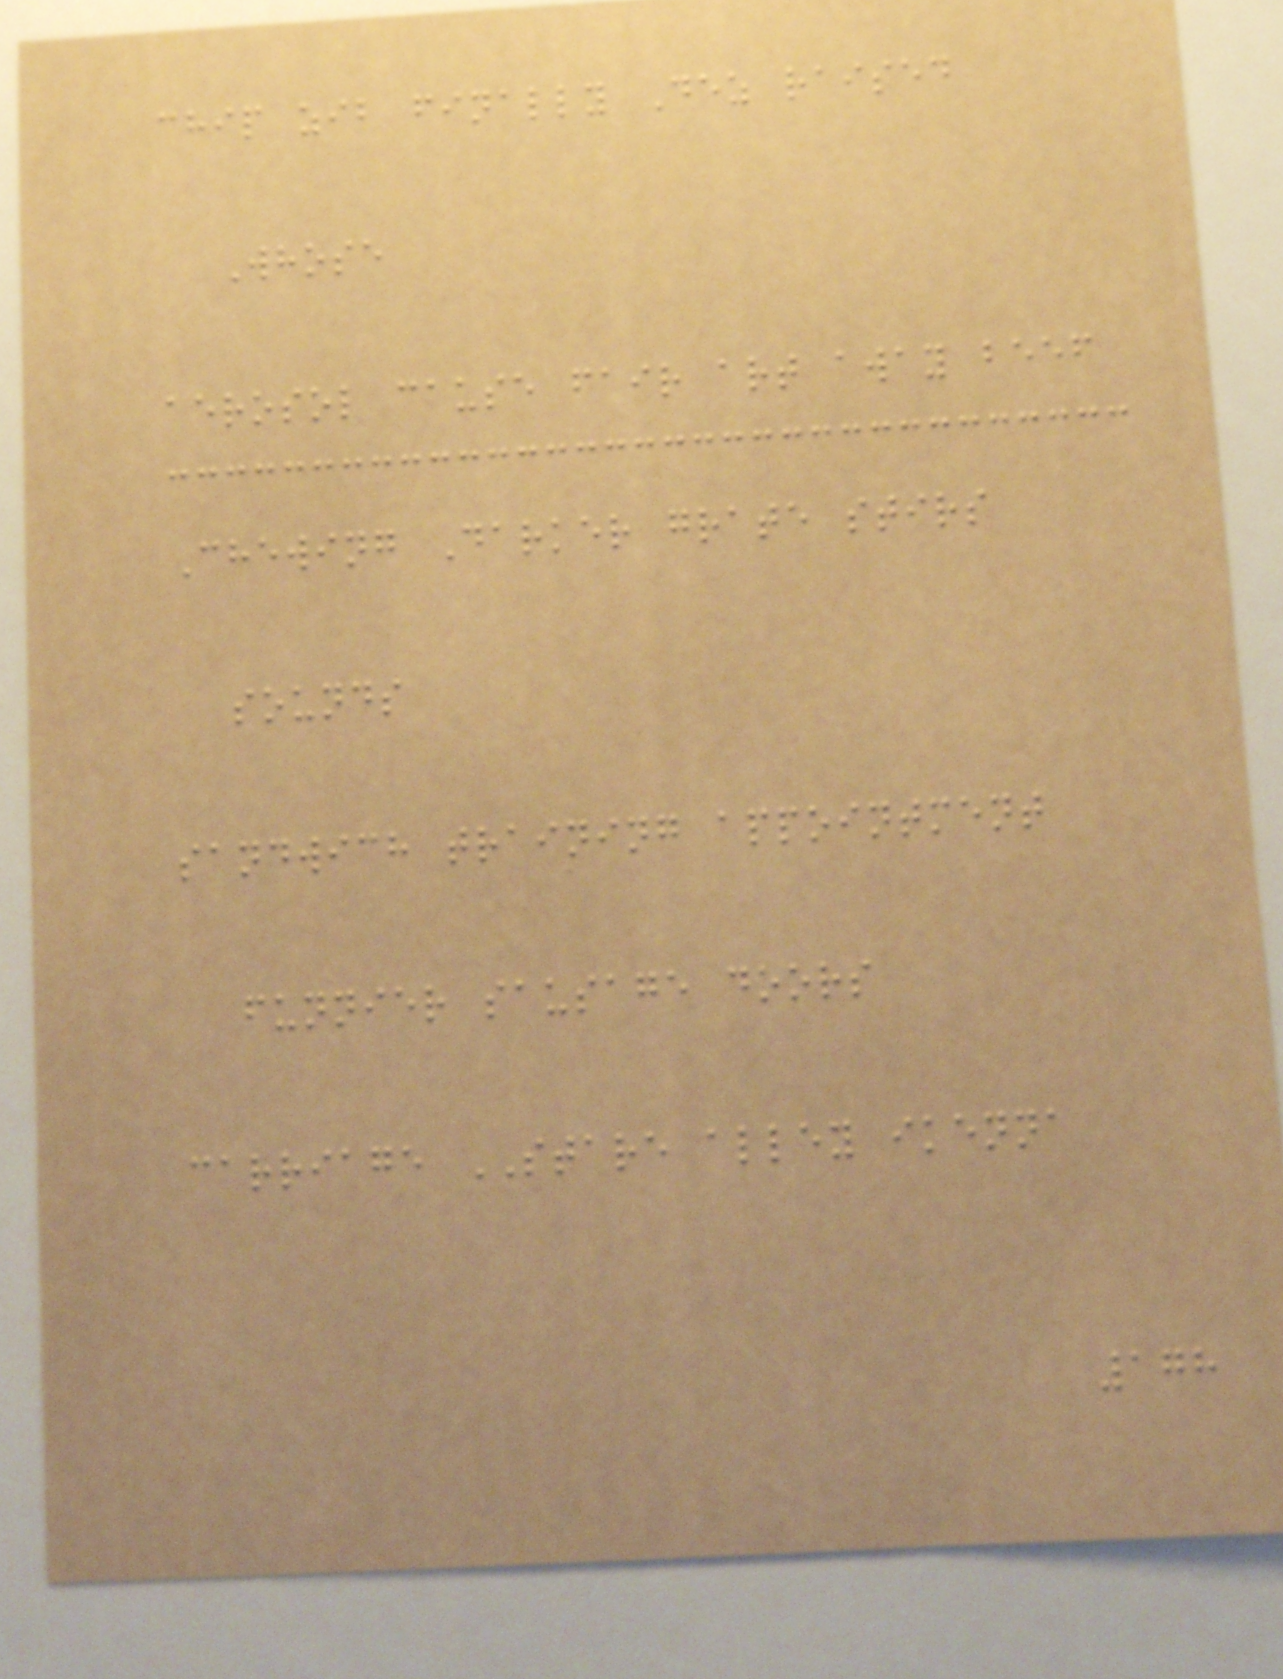chip zib finally Dez raised
Whose
aerosol cause fair art away beef
Chewing Darker grate stirs
sounds
sandwich training appointment
funnier sausage doors
carriage STARE alley ikenna
178
